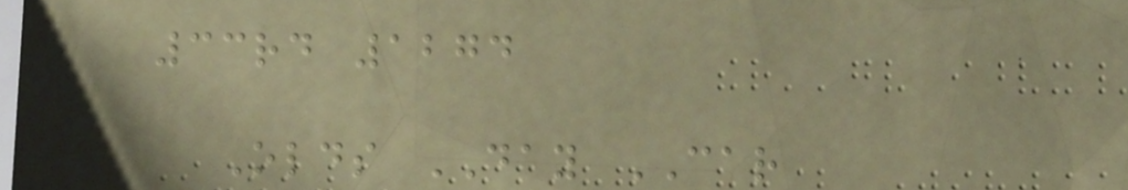33rd 1274
Olds DAY CAR
